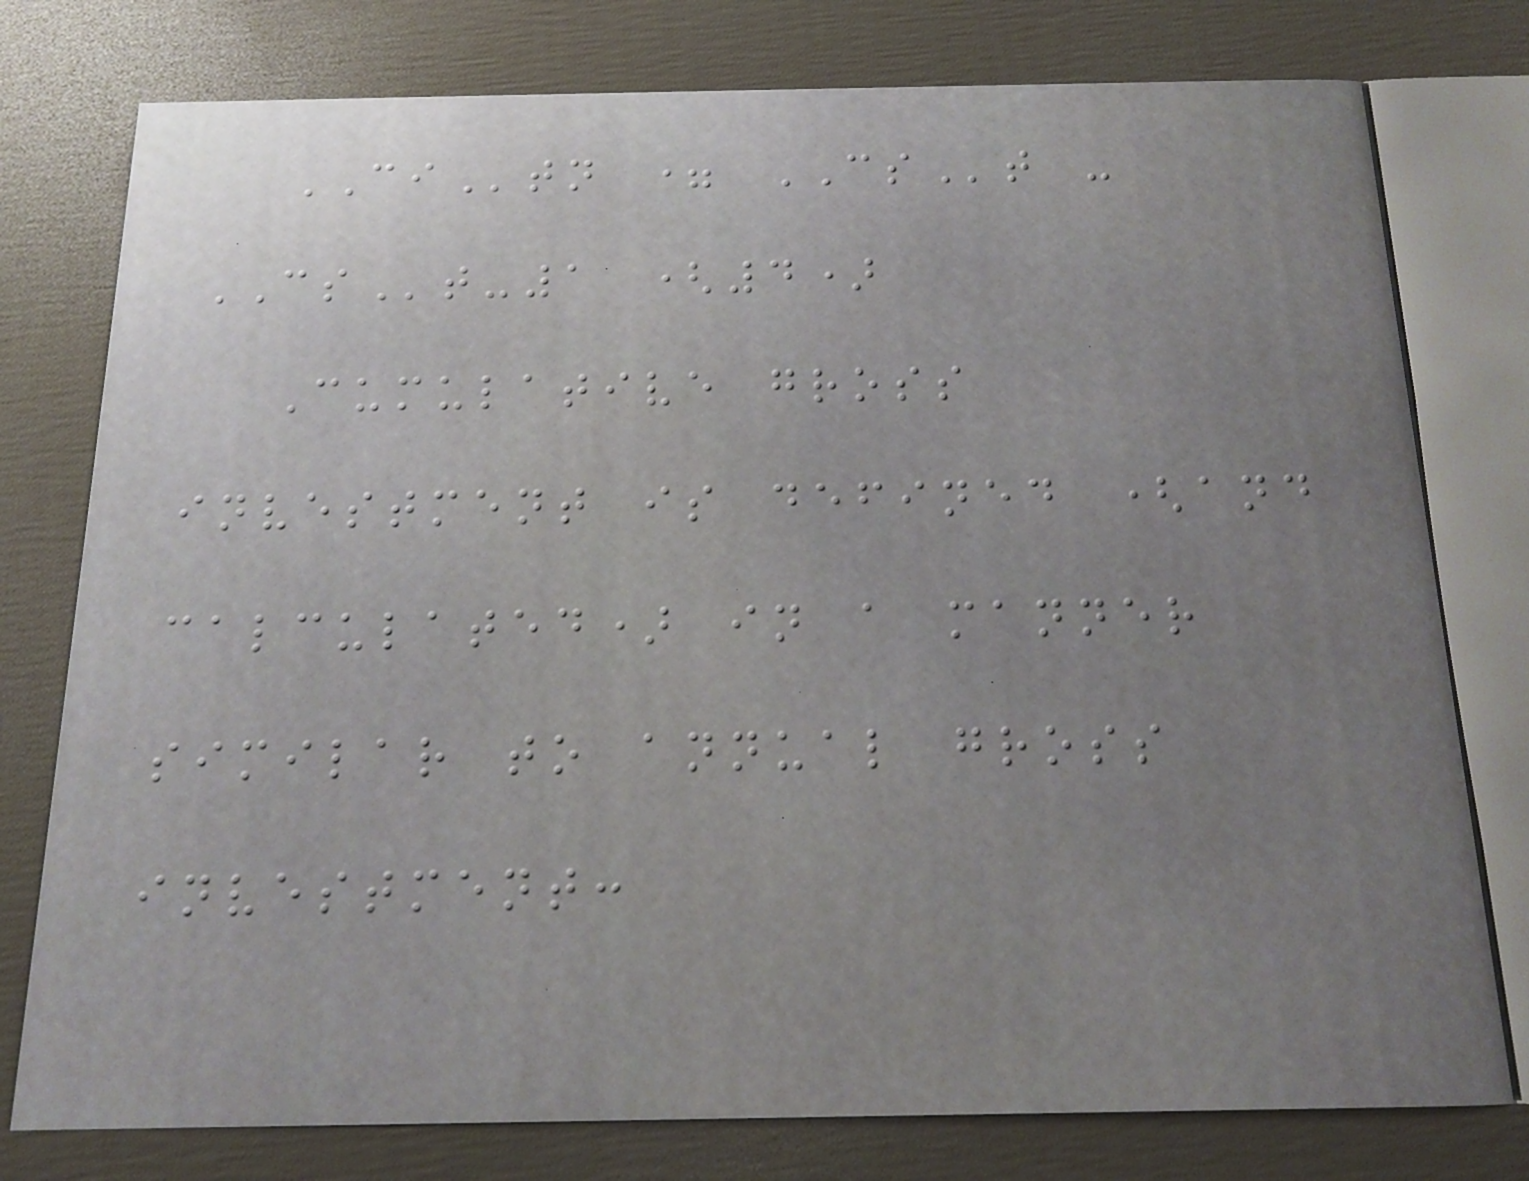CItn = CSt -
CSt-1 (4)
Cumulative gross
investment is defined (and
calculated) in a manner
similar to annual gross
investment:
